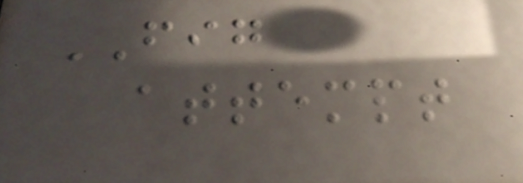FIG
attempt
